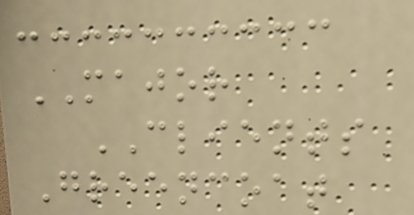MAJOR
CLIENTS
Greencoat
